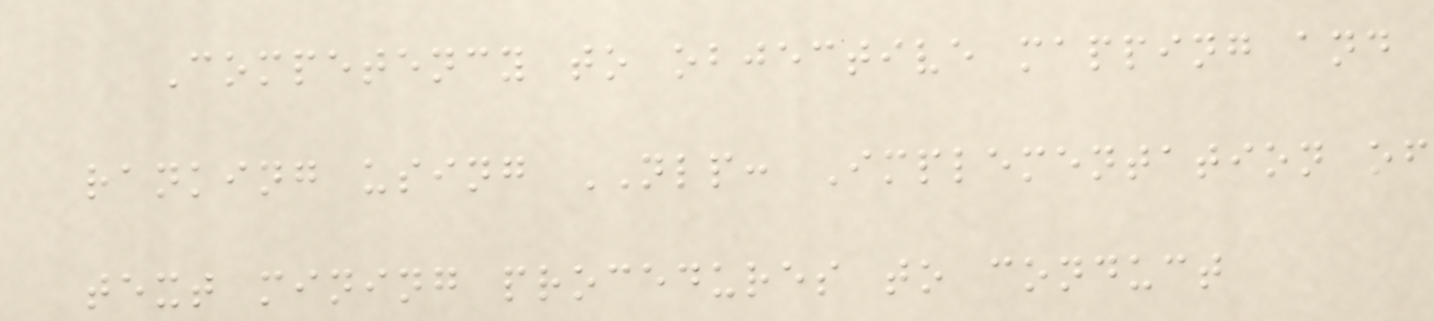Competency to objective mapping and
ranking using NLP: Implementation of
text mining procedures to conduct
